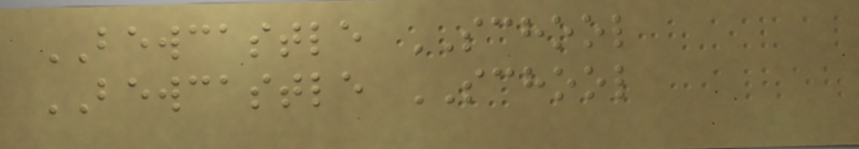BEWCASTLE SCHOOL
BEWCASTLE SCHOOL
